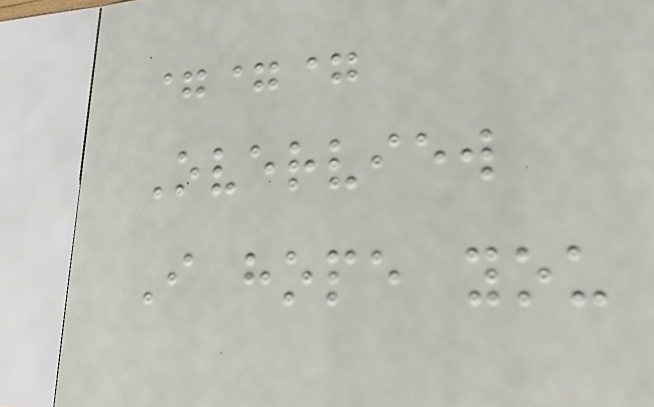===
Overview
I hope you
